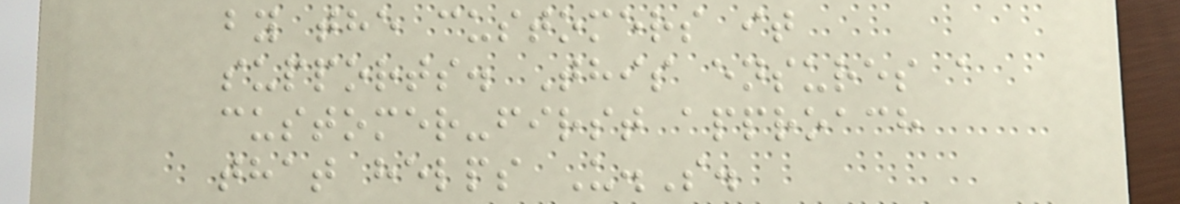by the customers it
supports. This ensures a
customer-first approach
that helps U.S.
